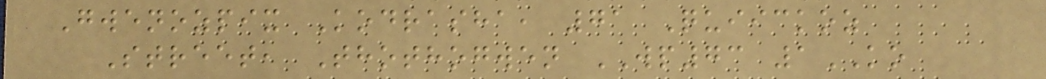Gwenozpix Kodrasha, 71 Quiickoz
Street, Thothogwen WP73 1KO
